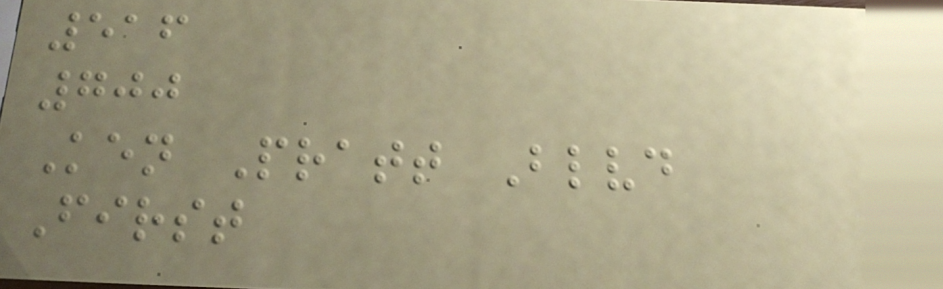516
700
Ken Pratt Blvd
First
